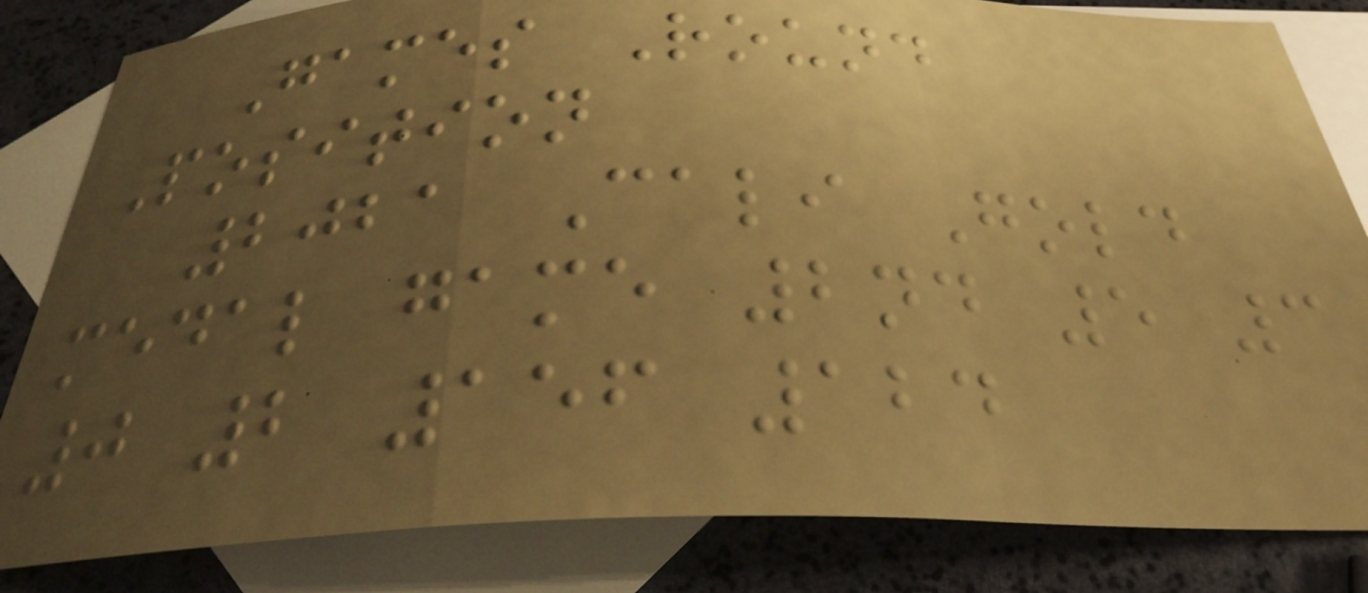Games Round
Position
2021 Cali Gold
medal game 2nd 5 3
0 2 156 124
